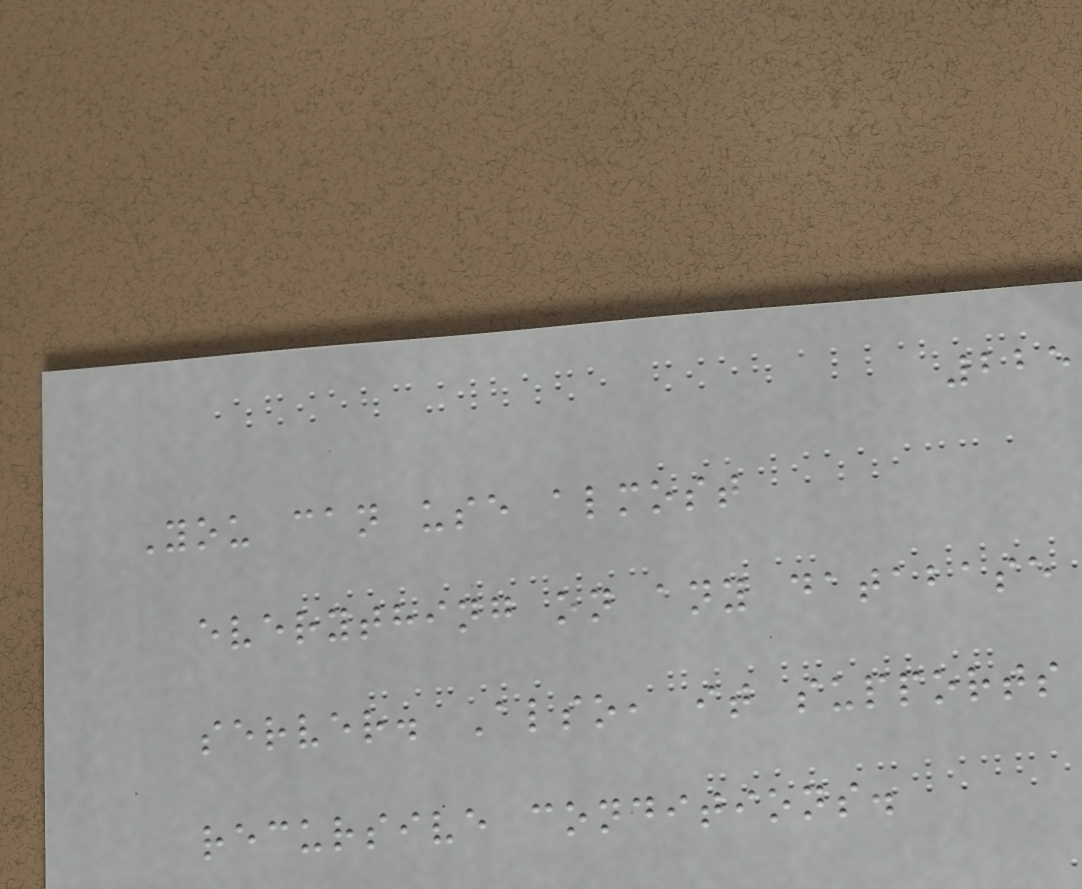225
You can use almost
everything on any database
server. Also, it supports
recursive conditions.
